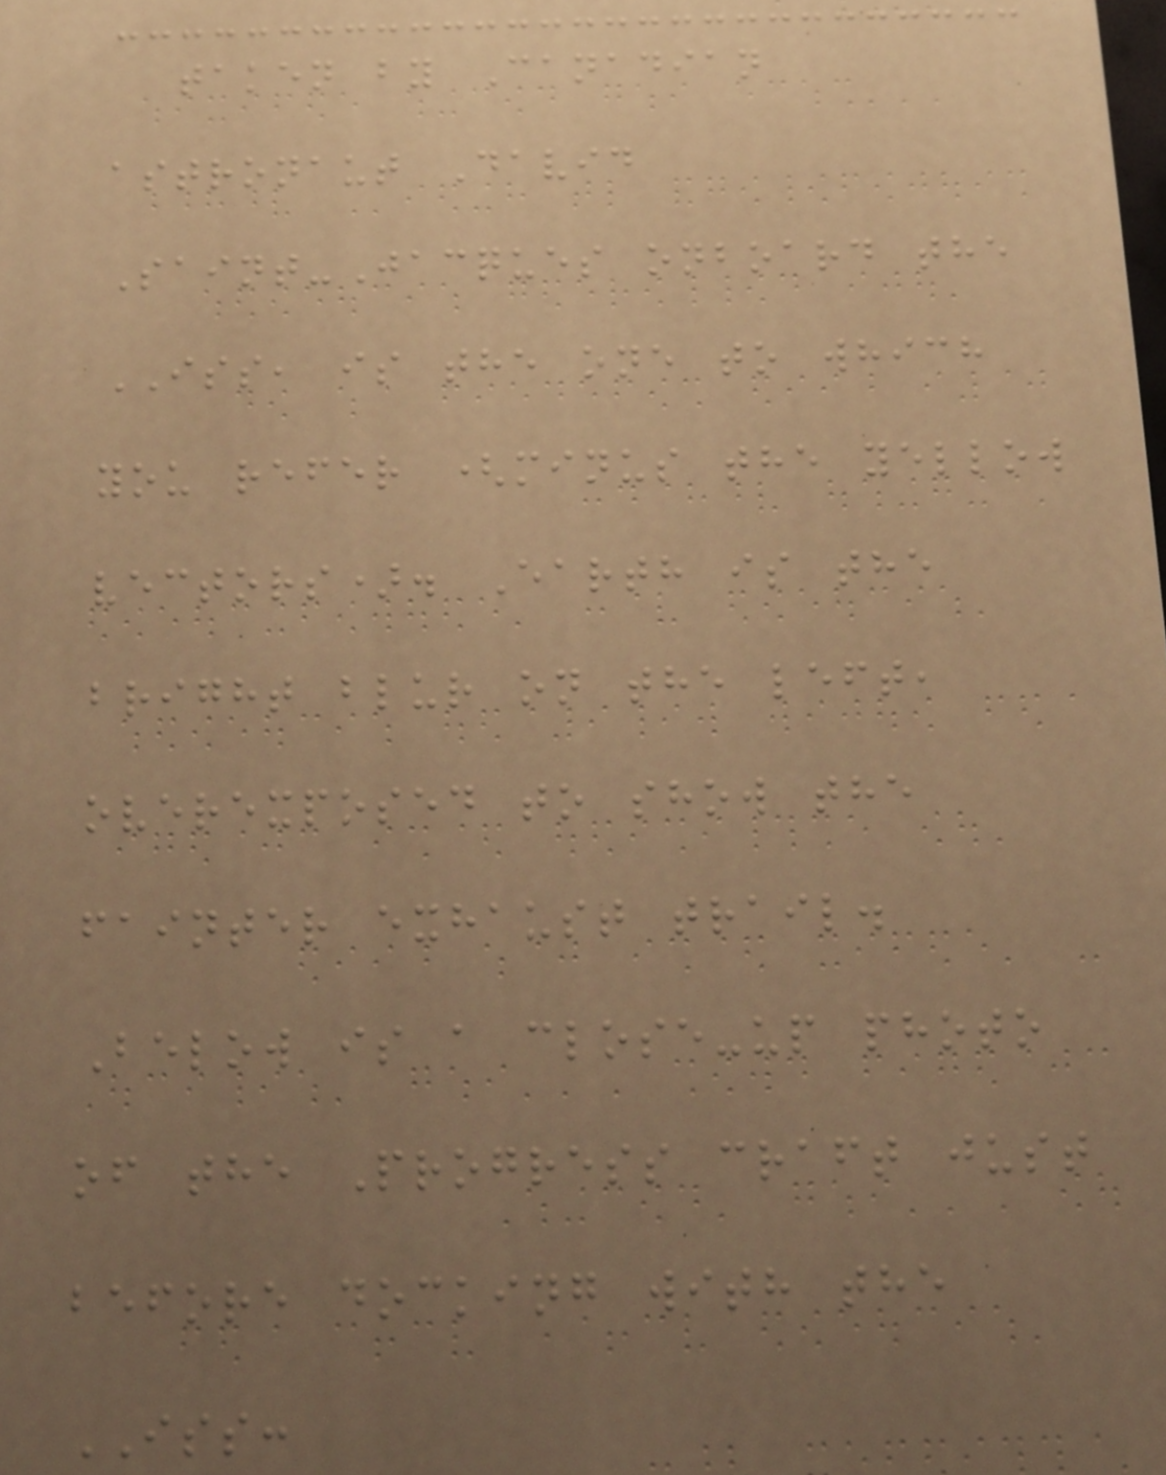taken by Canadian
astronaut David
Saint-Jacques onboard the
ISS, is the one to which
you refer (minus the yellow
vectors). Earth is the
bright blur on the left,
overexposed to show the
fainter exhaust trail.
Below is a close-up photo
of the Progress craft just
before docking with the
ISS:
